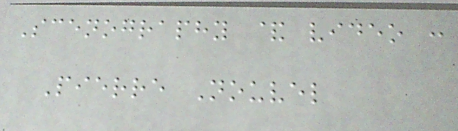Scenography & video :
Pierre Nouvel
